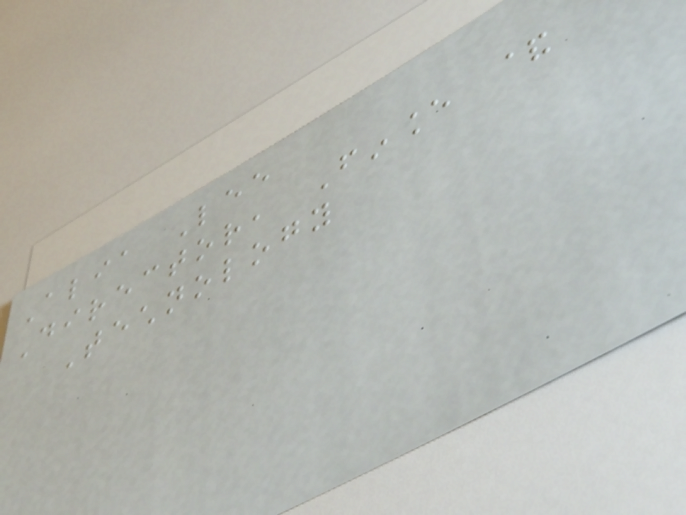Alia Lee
Director, Finance &
Technology
